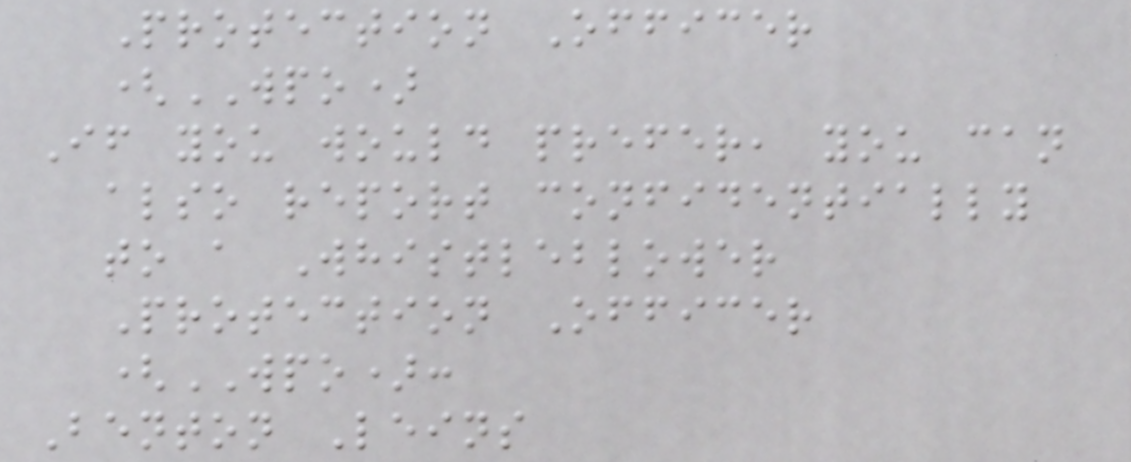Protection Officer
(WPO)
If you would prefer, you can
also report confidentially
to a Whistleblower
Protection Officer
(WPO):
Benton Leins
